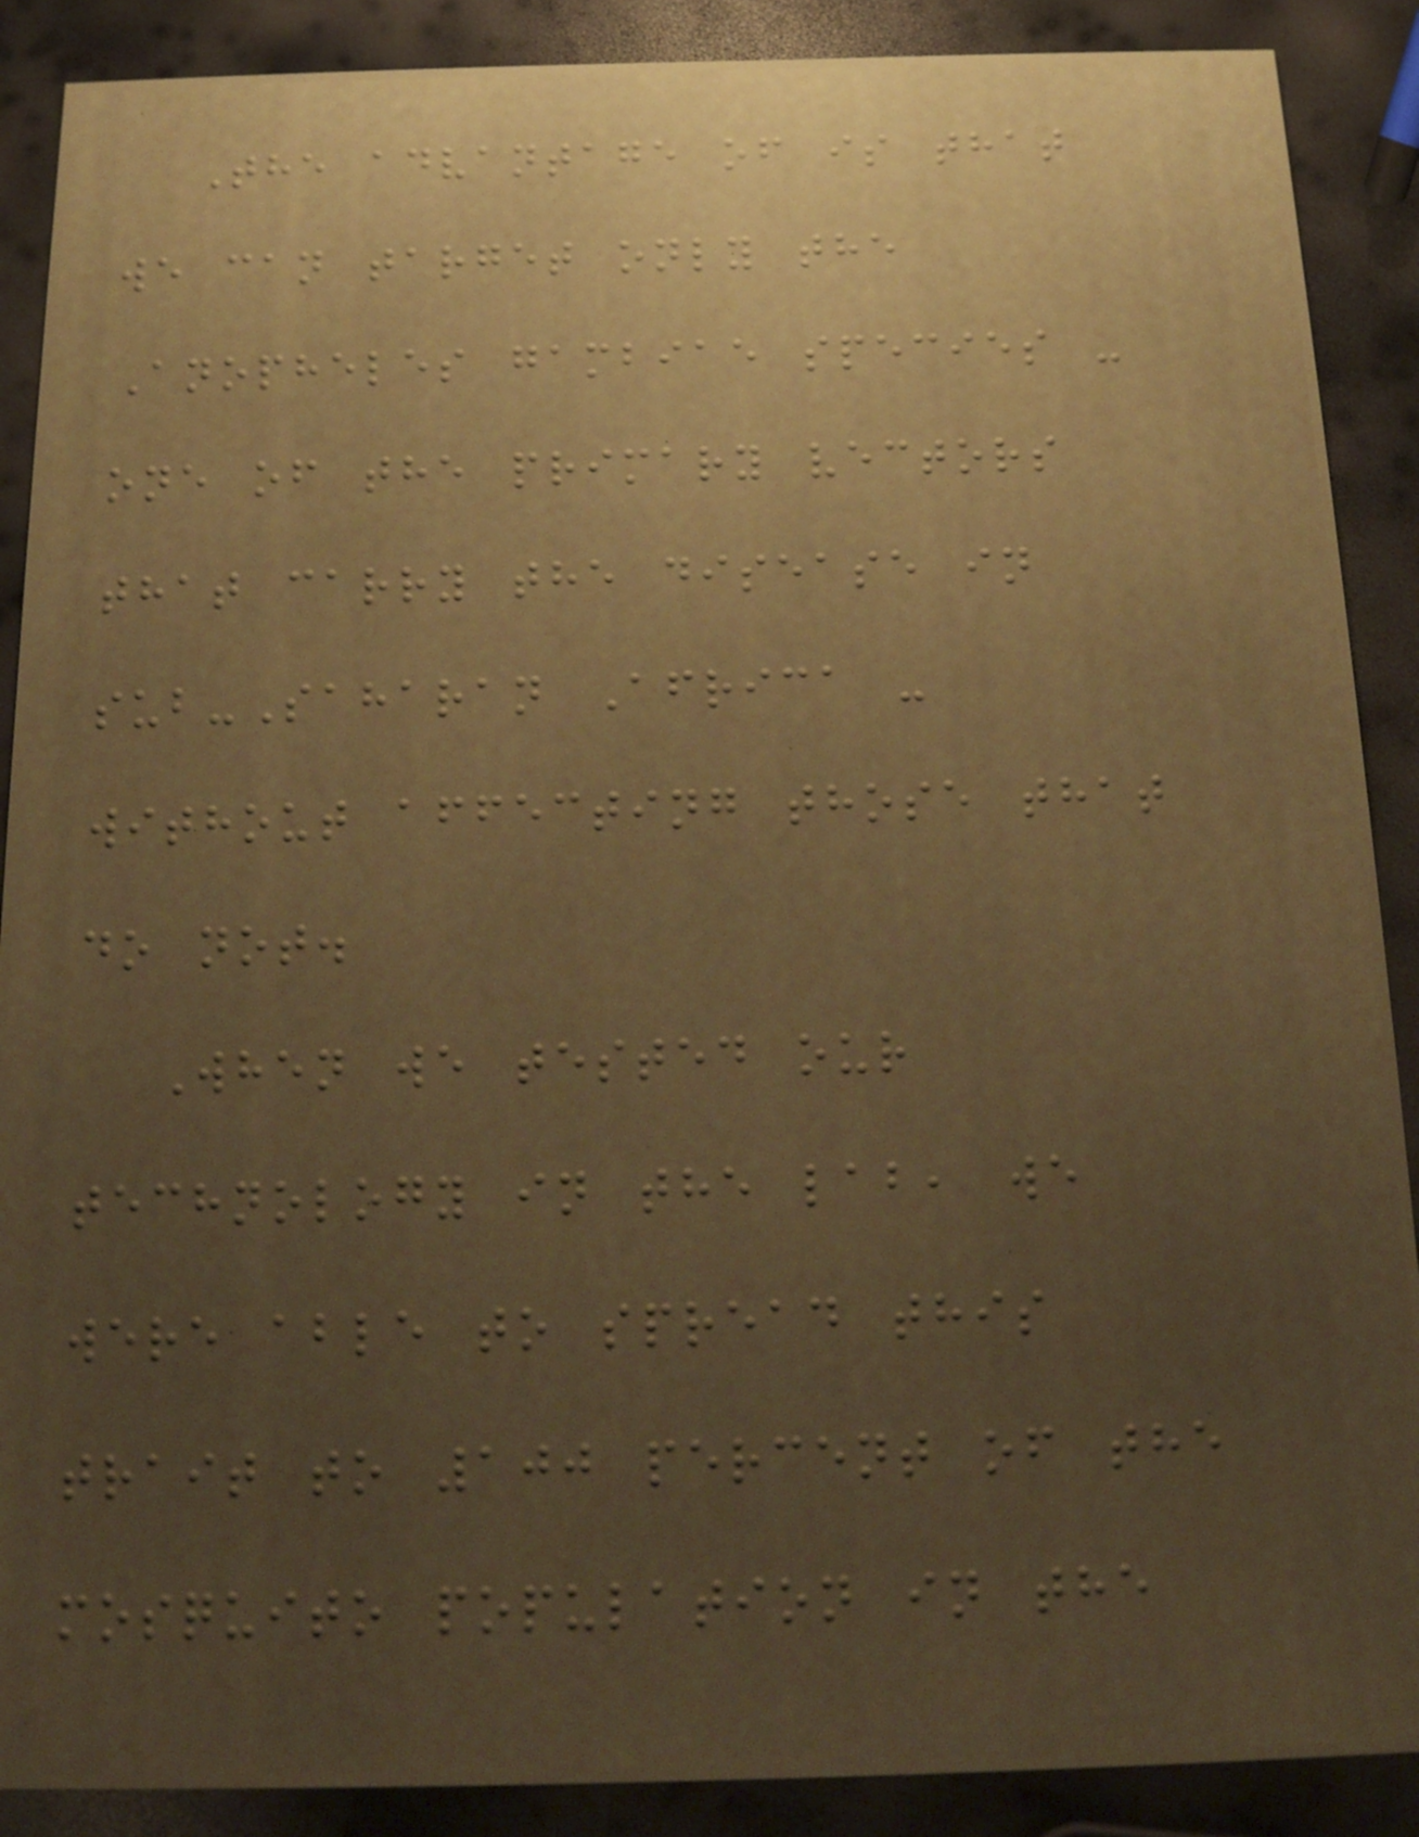The advantage of is that
we can target only the
Anopheles gambiae species -
one of the primary vectors
that carry the disease in
sub-Saharan Africa -
without affecting those that
do not.
When we tested our
technology in the lab, we
were able to spread this
trait to 100 percent of the
mosquito population in the
